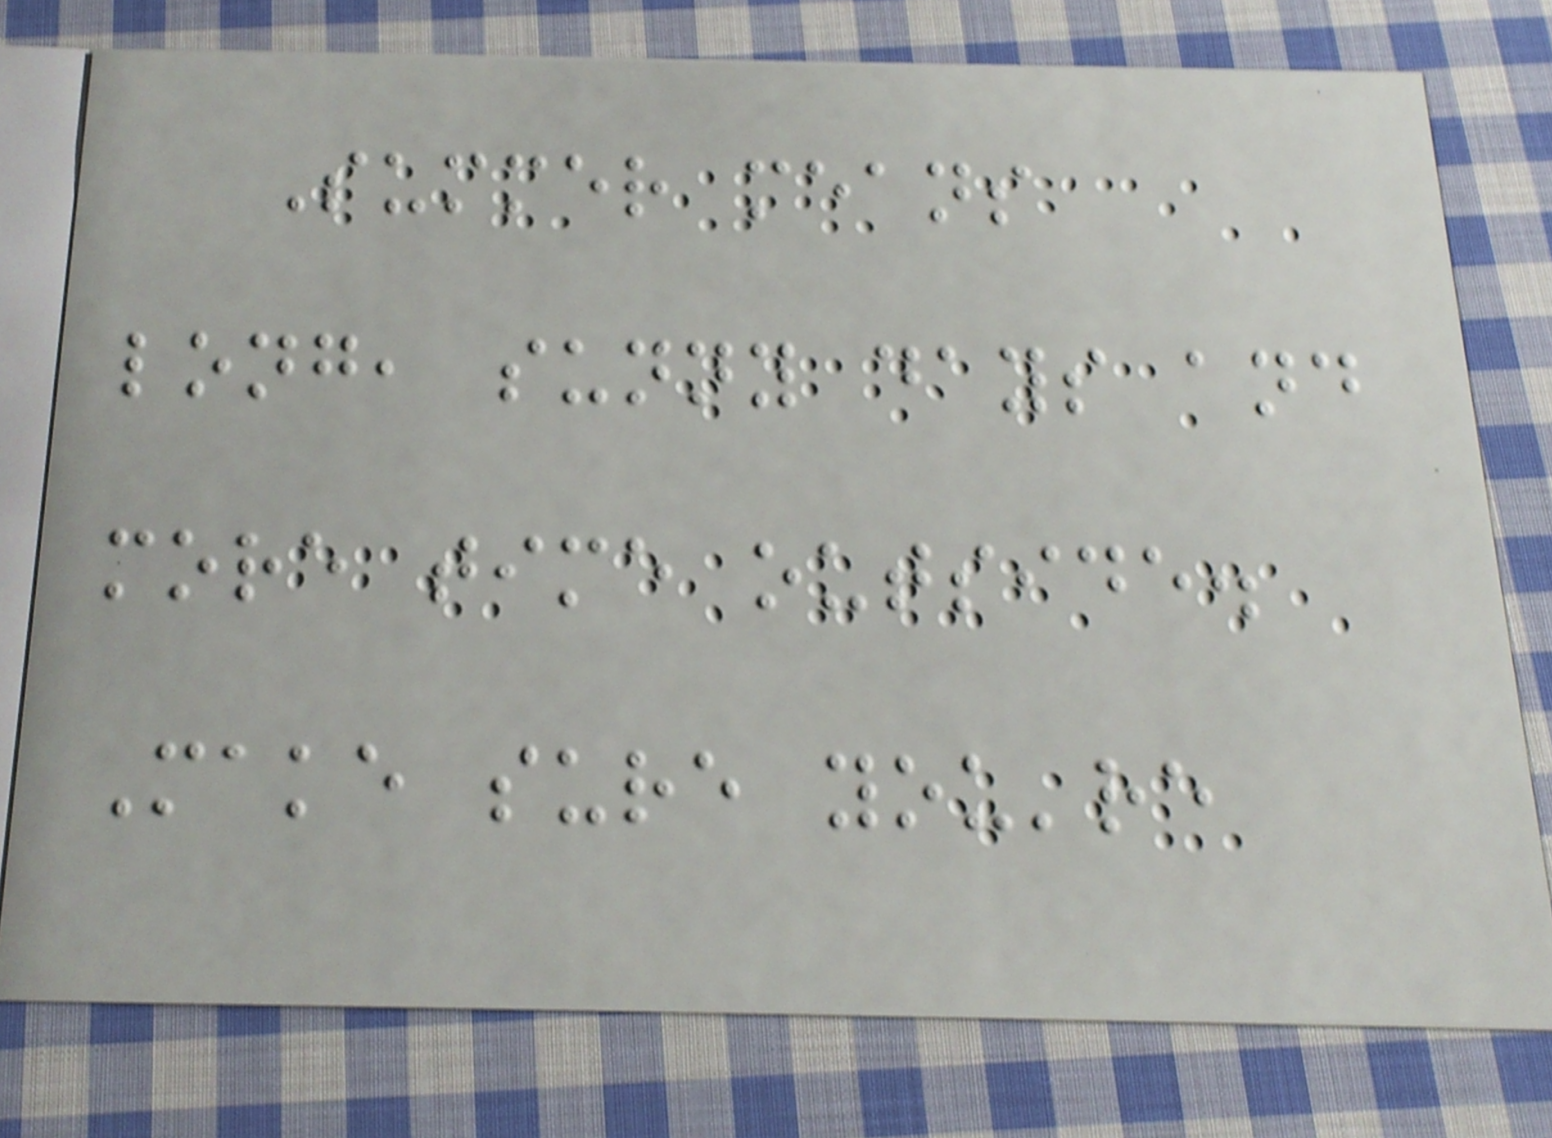Summer means
long, sunny days and
more time outside.
Make sure you're
